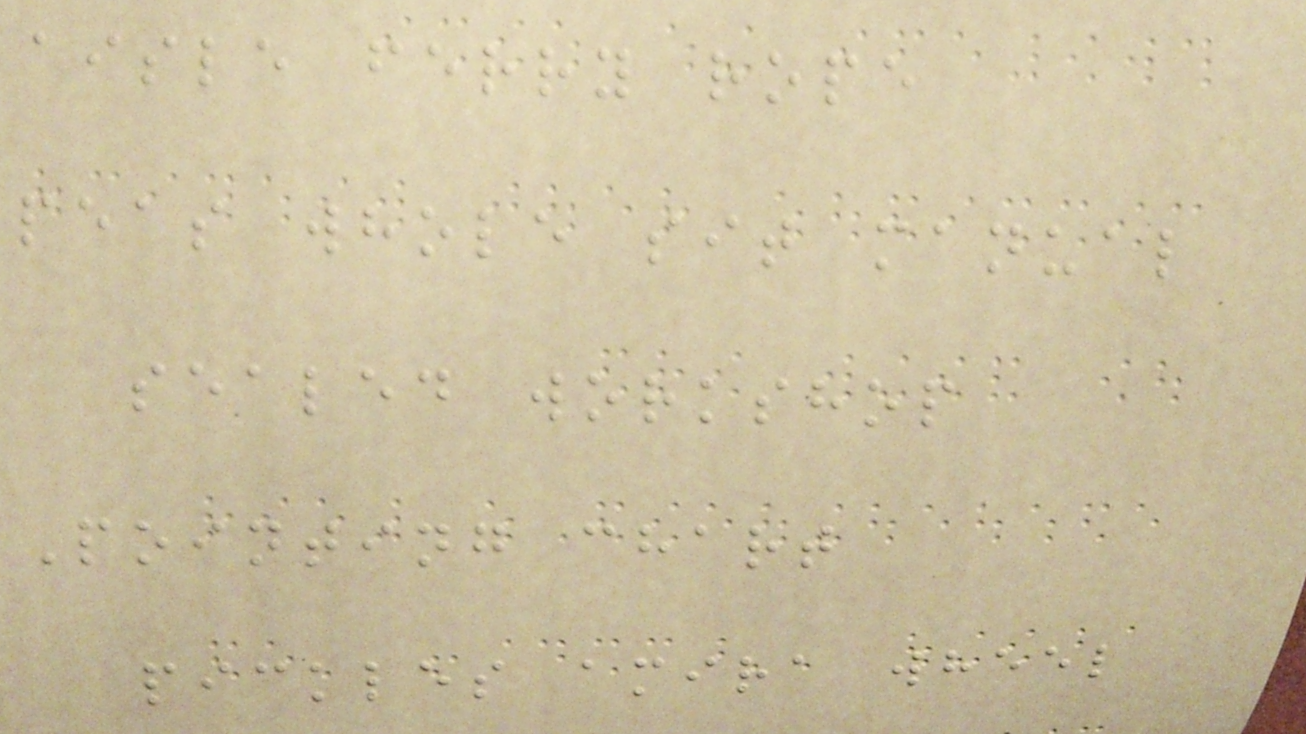aisle ferry rope
peas whole sit manual
sealed workshop
Pointing chart
pickles amira wheel
